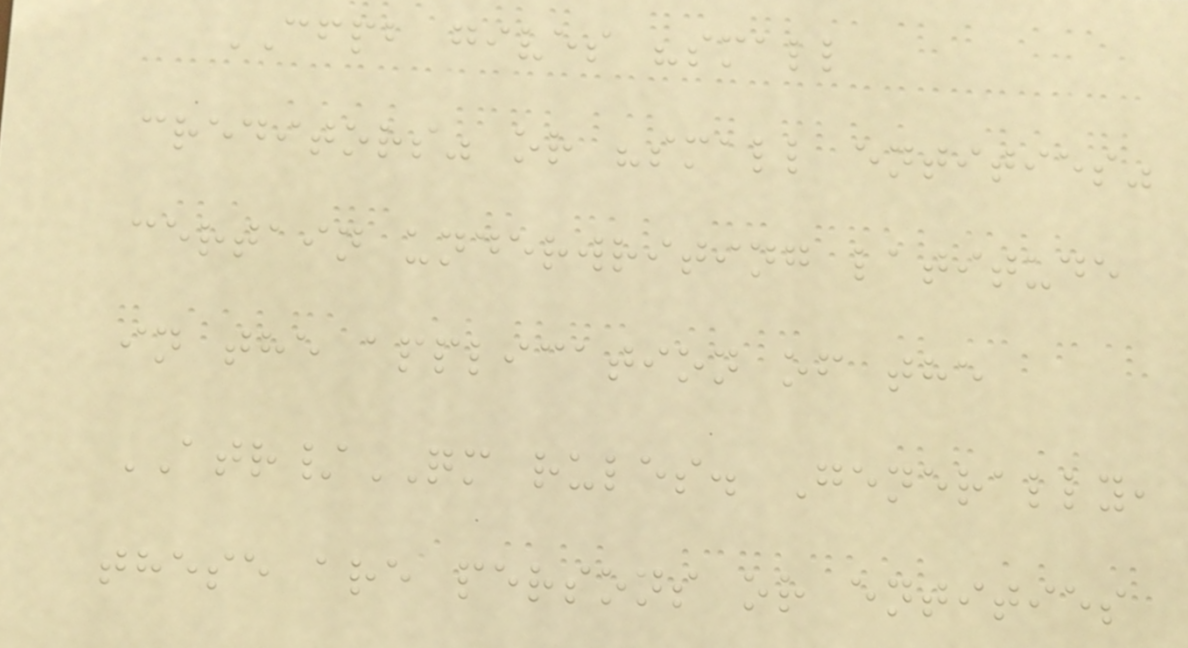CFPB gives "small
creditors" or "small entities"
certain underwriting latitude
in the application of the
ATR/QM rules. Generally,
these are persons or entities
